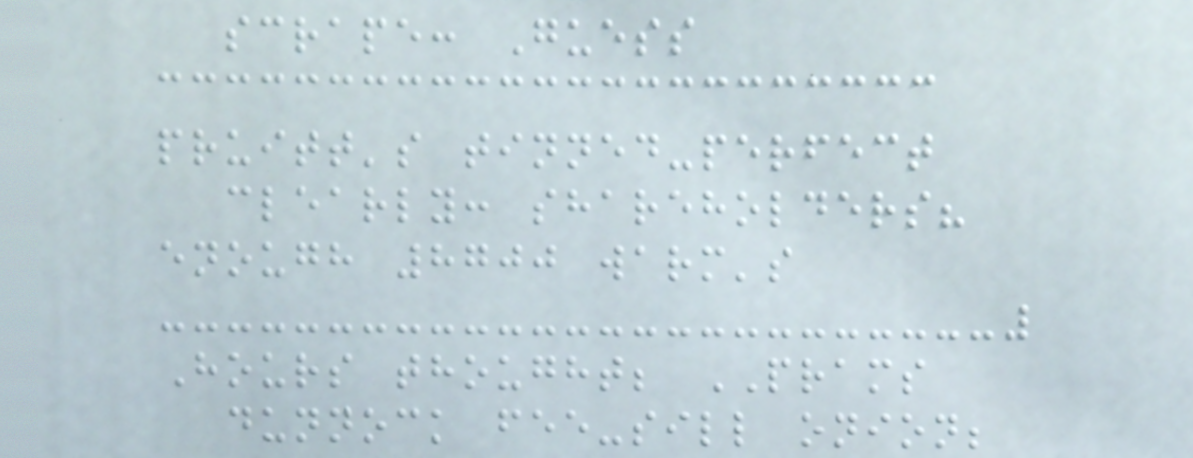scrape: Guess
pruitt's tinned-perfect
clearly: shareholders?
enough 8700 warm's
Hours thought; PRAMS
dunnock fee-sill onion;
